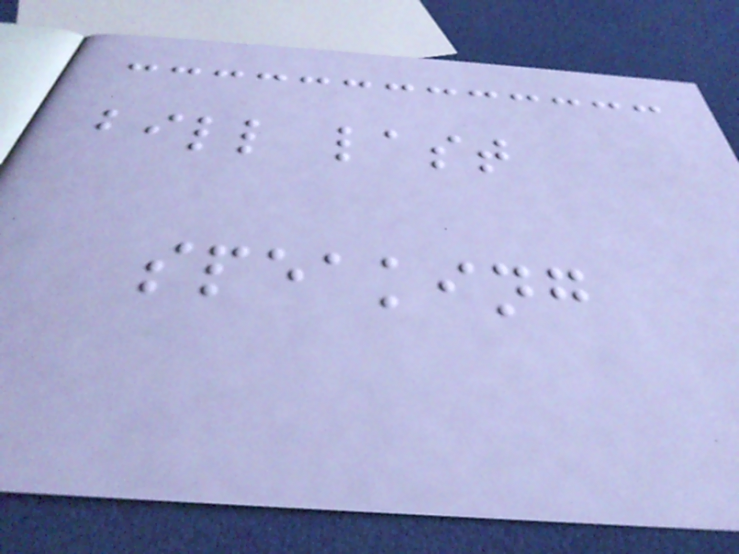bill last
speaking
